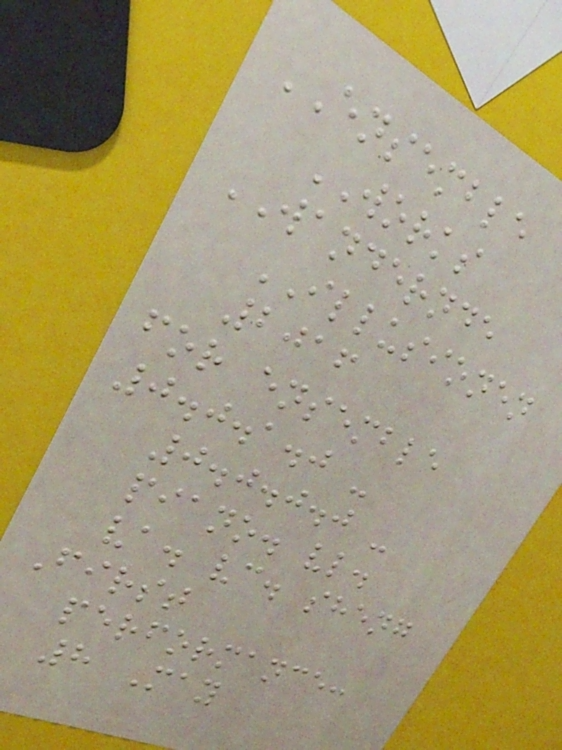ENSEMBLE
WORKS
WANDERNDE
ILLUSIONEN
2016
for ensemble
0.0.1.0 -
0.0.0.0 -
piano. vl.
va. vc. sheng
First
performance:
8 May
